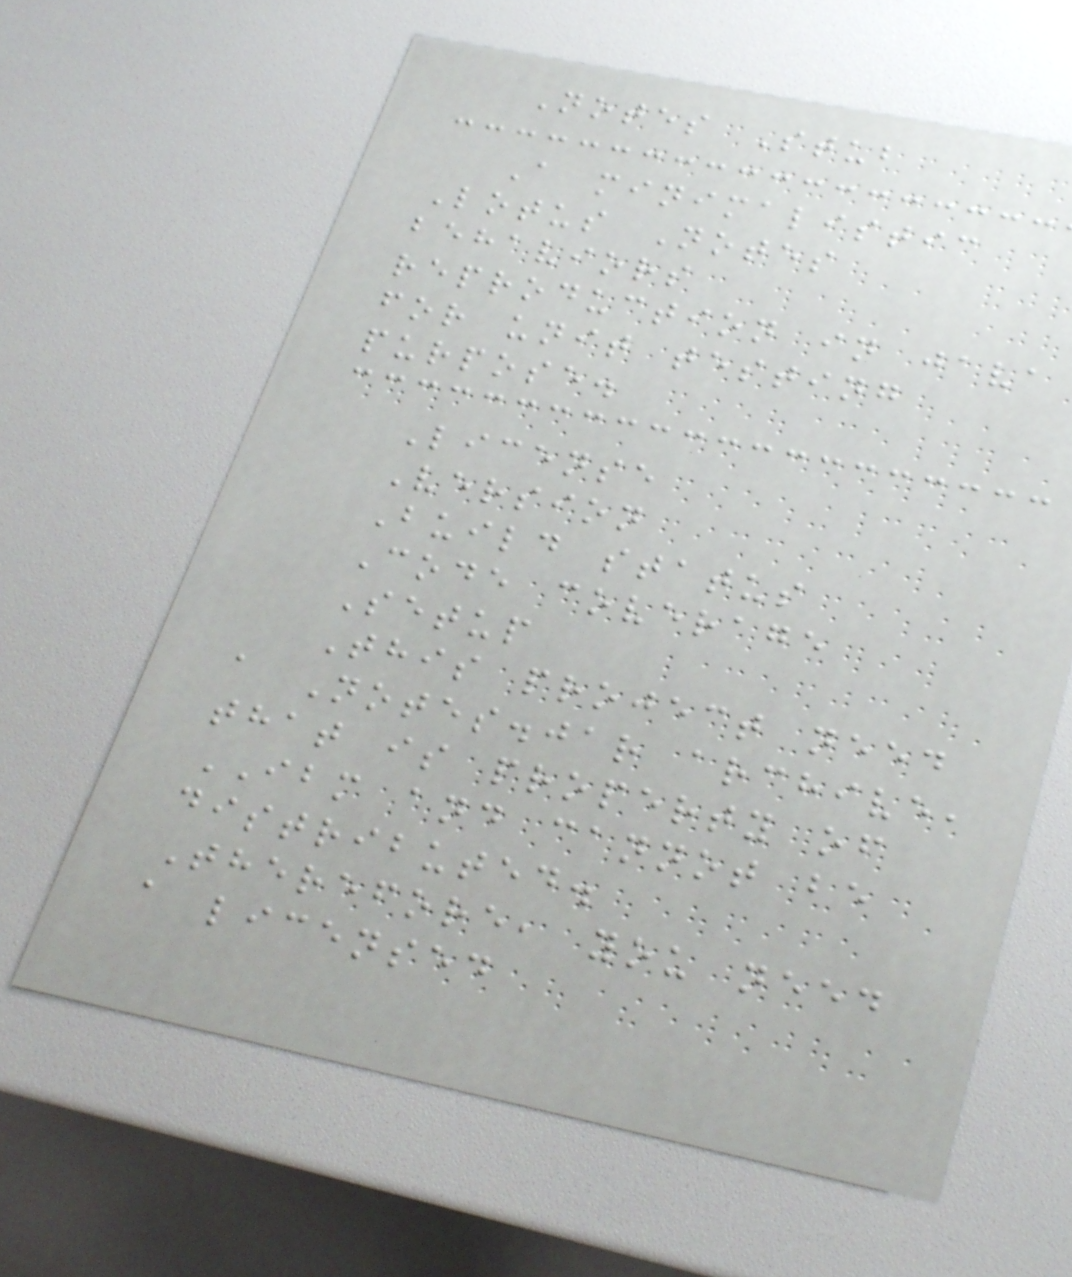Notes Stub
A minimalistic
Lotus Notes
behaviors
reproduction in java
for unit testing
purpose.
License
Version
Build status
Code coverage
Setup
This project need
a Notes.jar archive,
that is property of
IBM and cannot be
distributed.
Therefore, you need
a licensed
